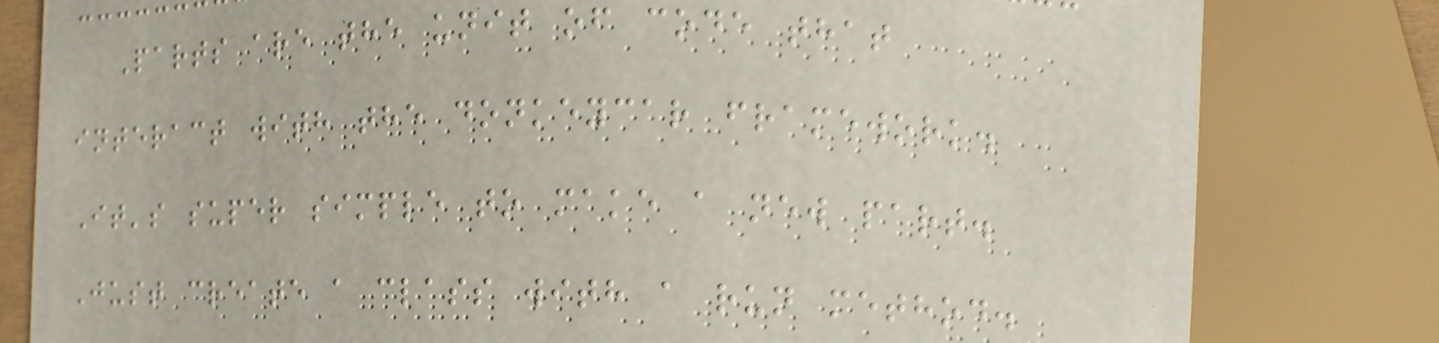Parts are the unit of code that
interact with the donkeycar framework.
It's super simple to make a new part.
Just create a class with a run method.
